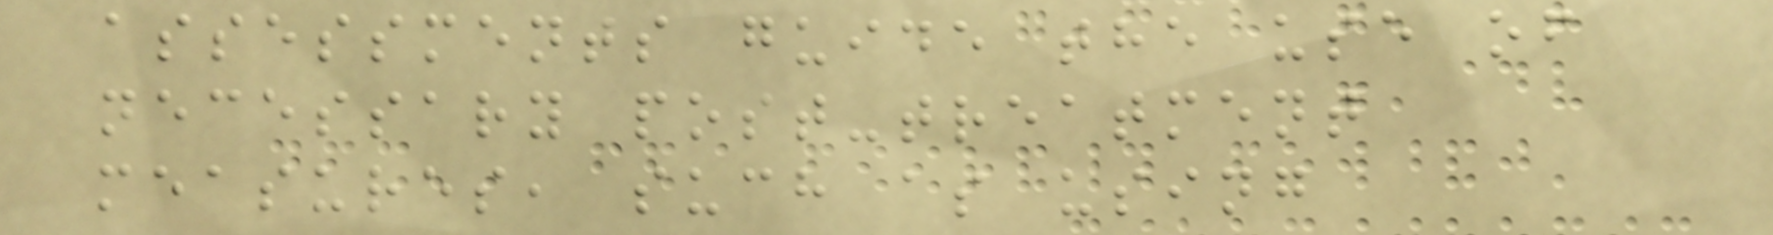assessments guide the use of
necessary post-treatment
measures, such as using
